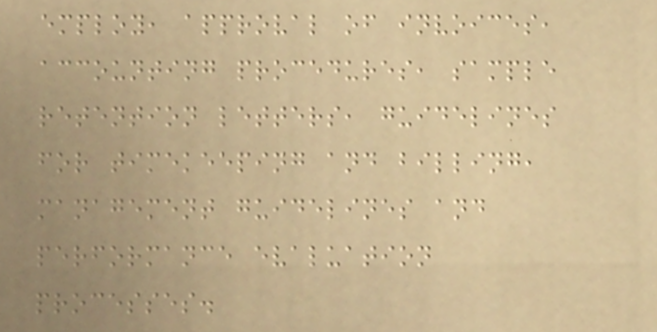employ, approval of invoices,
accounting procedures, sample
retention letters, guidelines
for timekeeping and billing,
management guidelines and
performance evaluation
processes.
